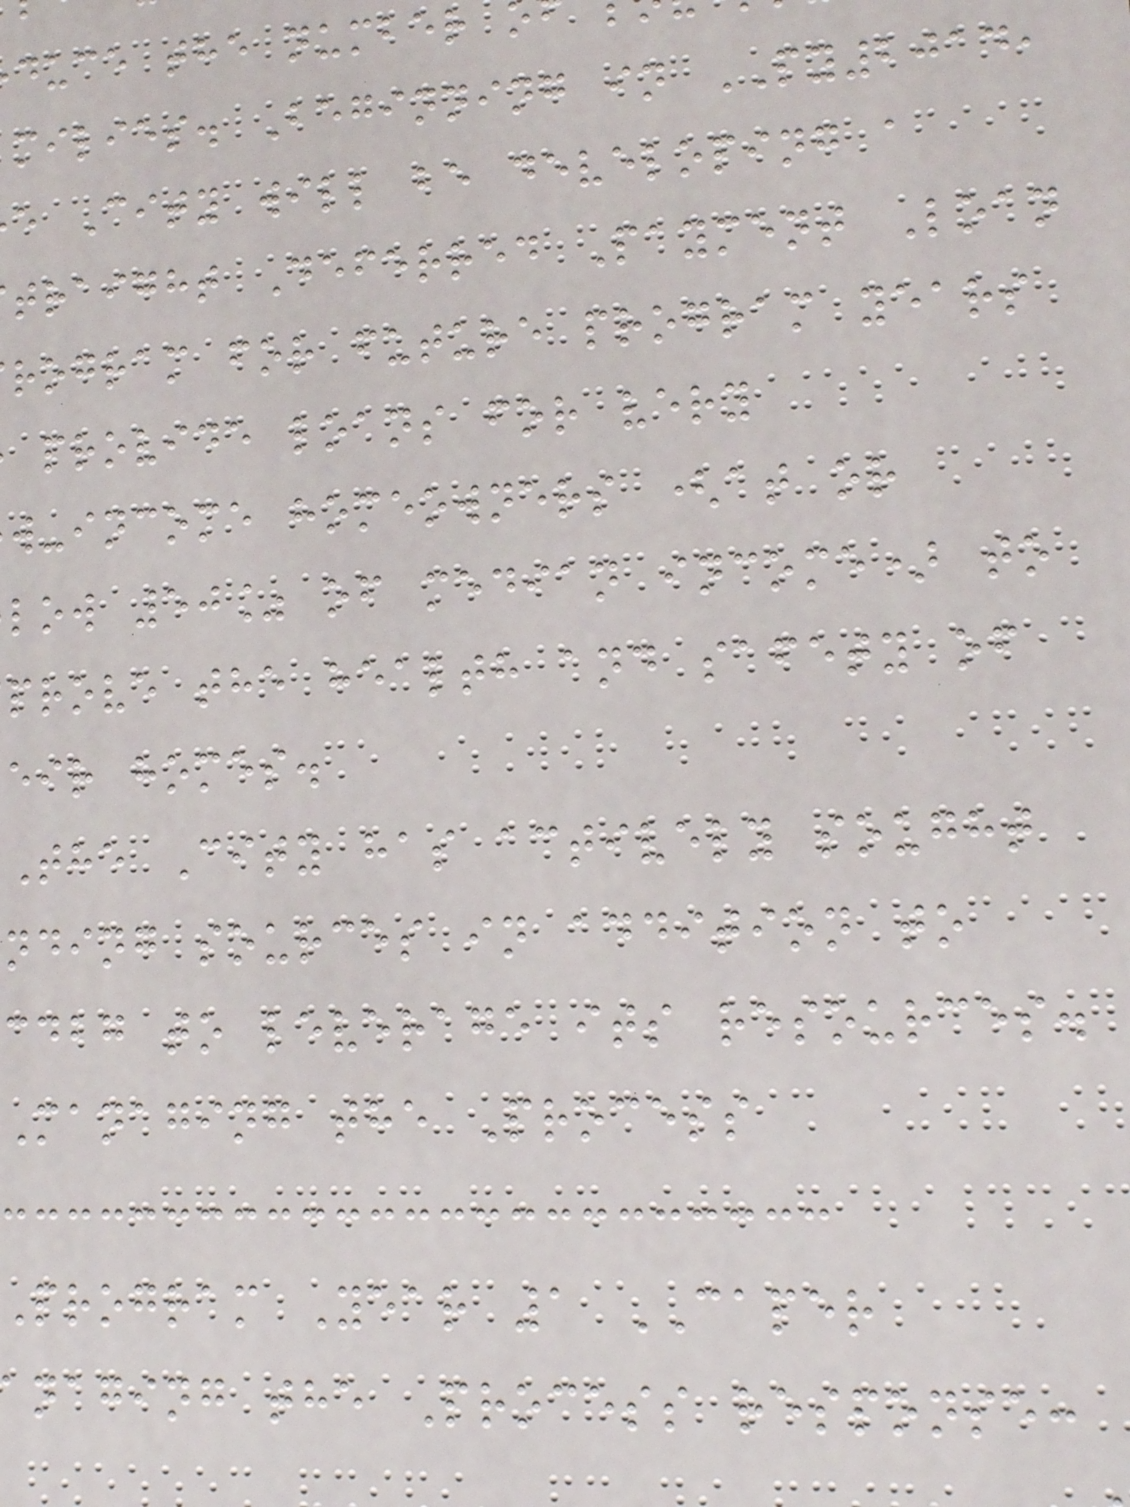duce the number
milies. Beginning in PY2014,
e City will be developing a
traight Deferred Payment Loan
rogram for future program years
provide loans for very
w-income homeowners (at or
low 50% of median income) to
prove the health and safety of
eir homes.
The City has actively sought
nding sources in addition to
cdbg to leverage its resources.
Managing the Process
Program Year 1 CAPER
naging the Process response:
